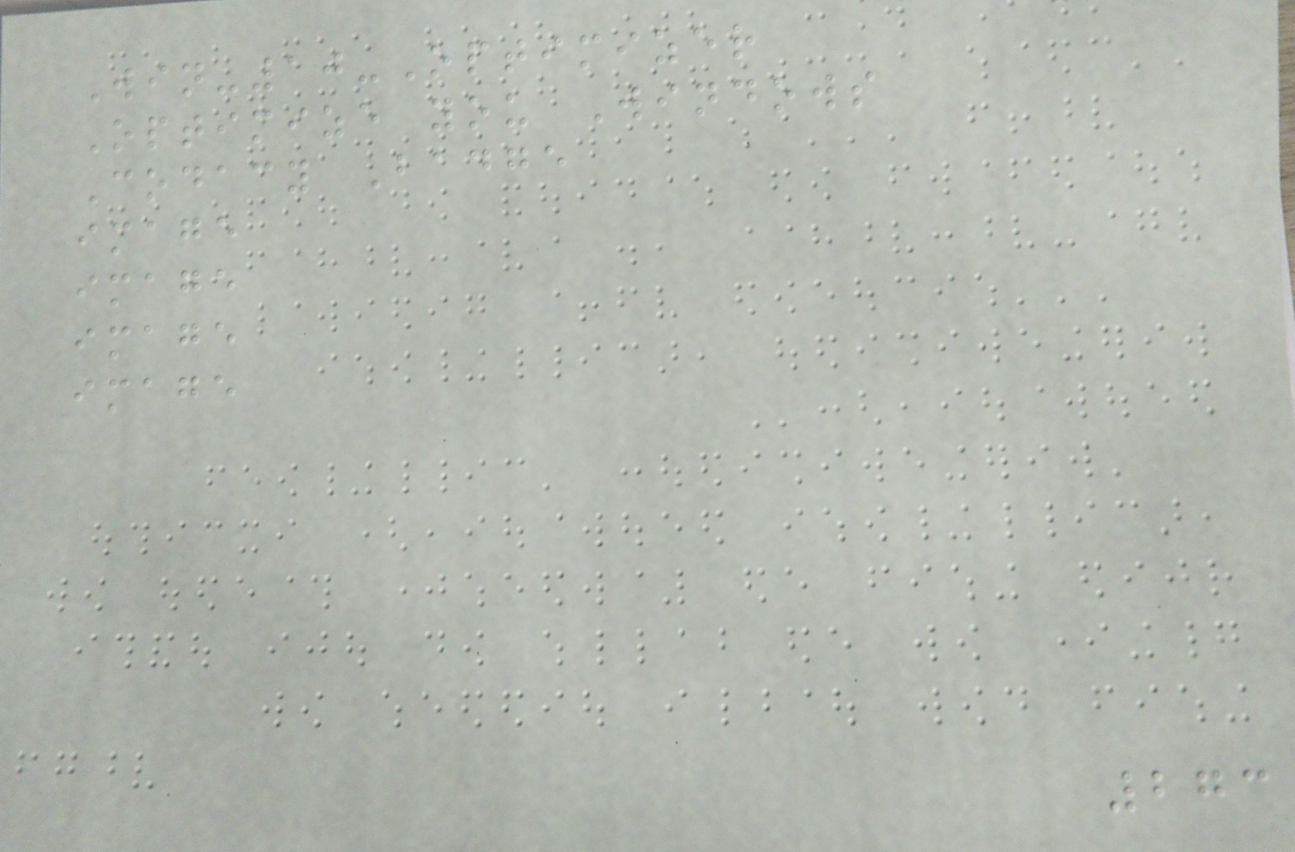Win-10-Optimizer
Optimize you Windows
Codacy Badge
image
image
image
image
273
